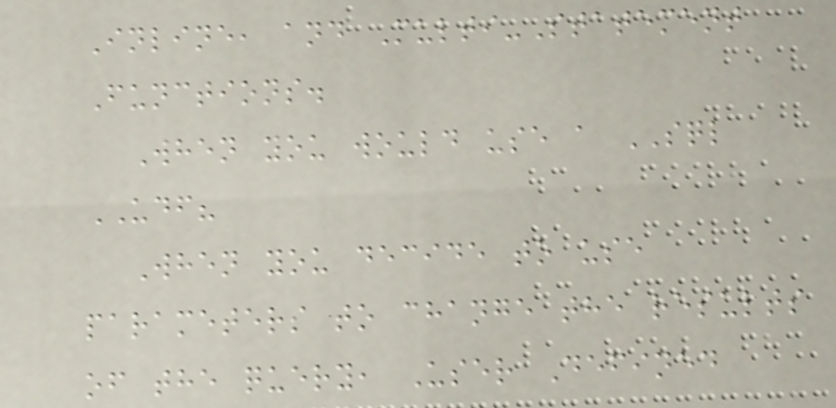Inline, and Multi-Statement
Functions.
When you would use a SQL
UDF?
When you decide to use
parameters to change the results
of the query, User Defined
